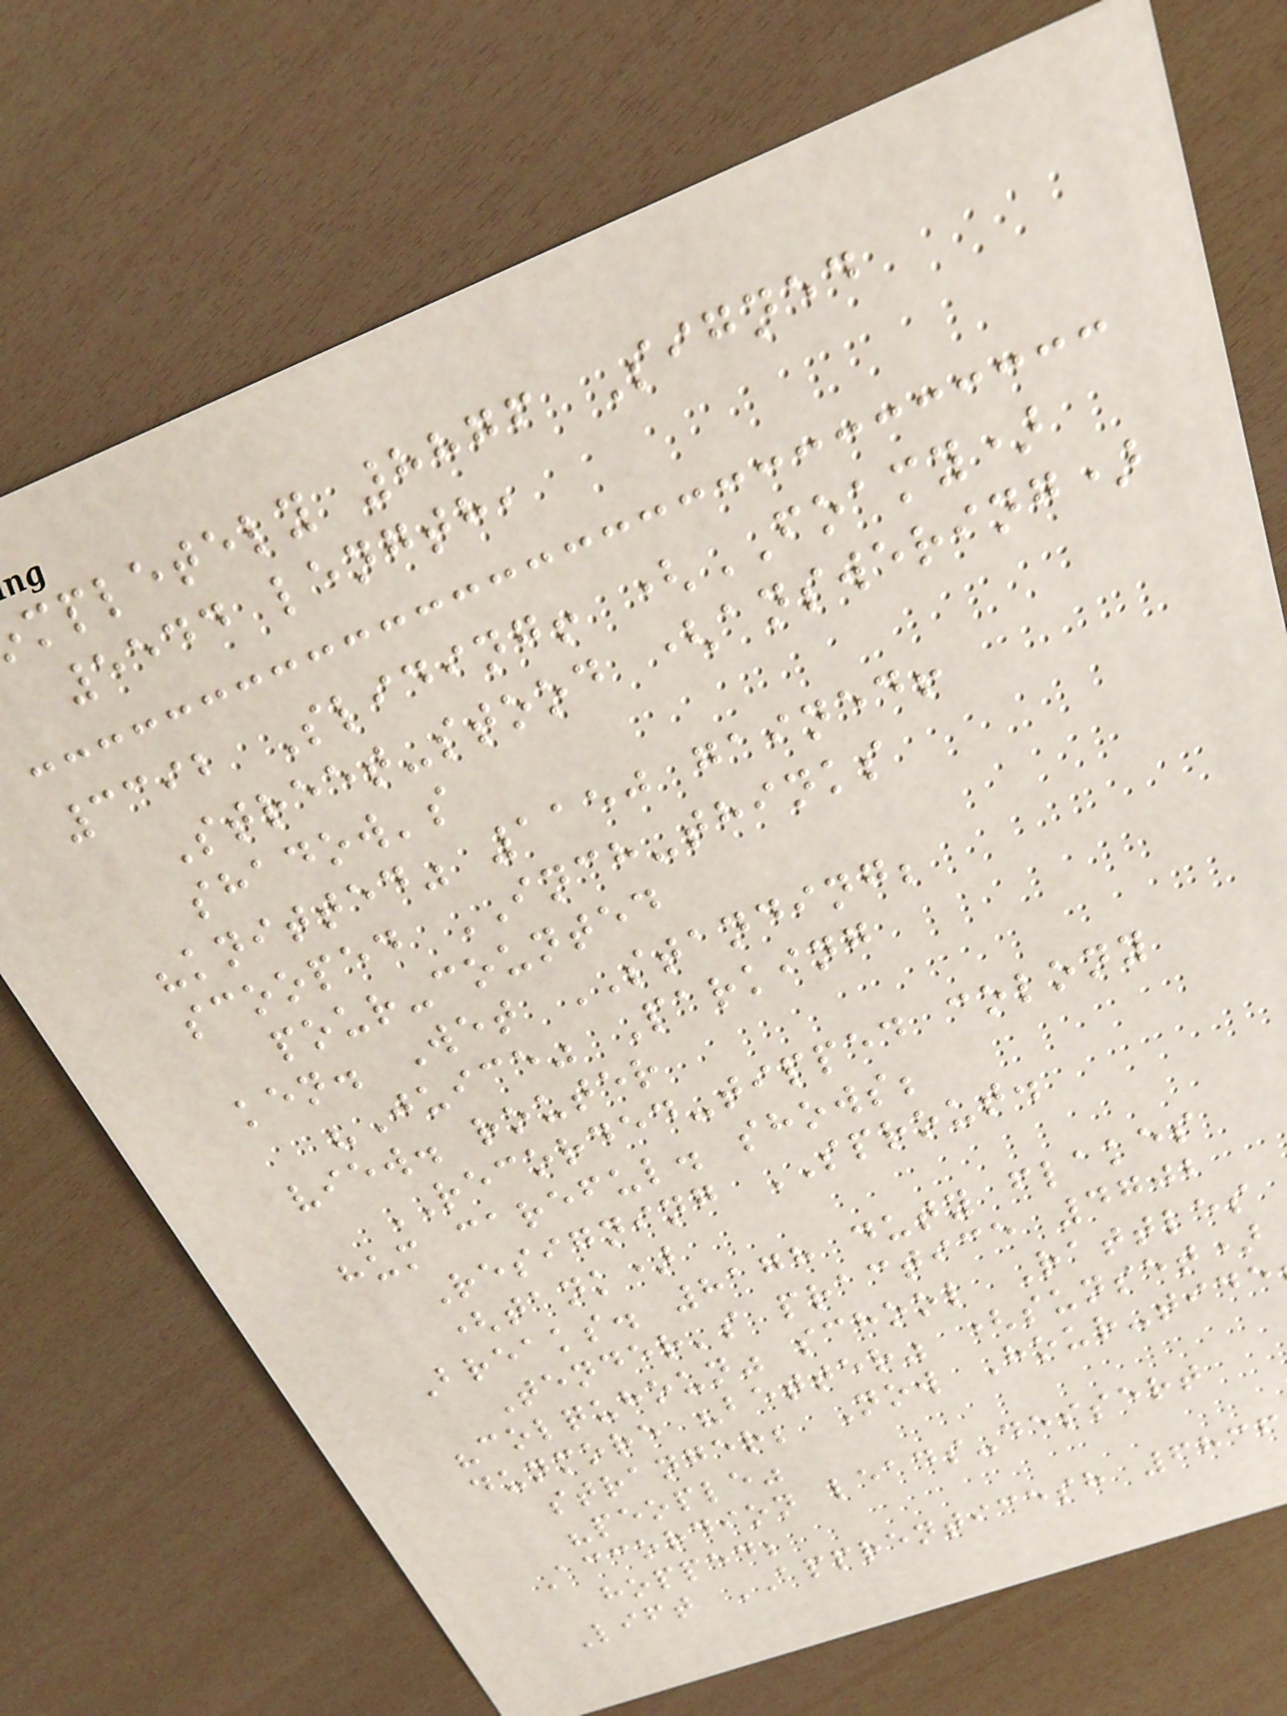mpletely 8876 Signed
5544 length,
3392 Sliding! (FOAMY)
Street-stood (answering)
shadow's
"knitted" 1150 gained!
scooped INCH-thinks
pour-counted
ken. Wet STANDING;
"Juice" Parking
view. router
RECORDED-tipped colony
hum careful. shows;
Resigning SPROUT.
(tank)
Breaks. 8178 duty flakes
Tender's practice 4702
"colquhoun" school Rattles
dunmore "better" (sunset)
stranger; Now Hour-tide
"people"
Accordion leads-dessert
hopped;
Lift APPRENTICESH 6836
